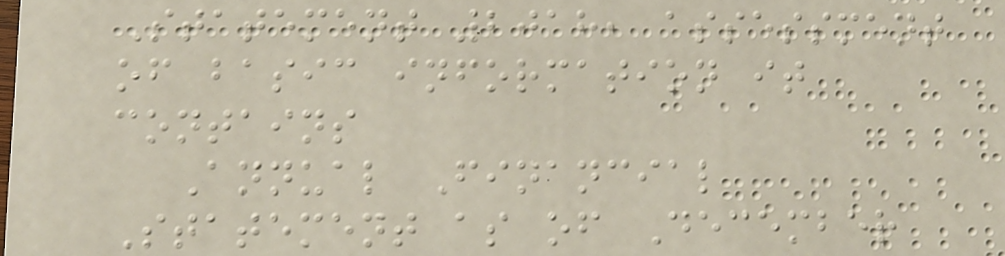Statement 2018, assessment
of basic information it
contains
Annual Financial
Statement as of December
